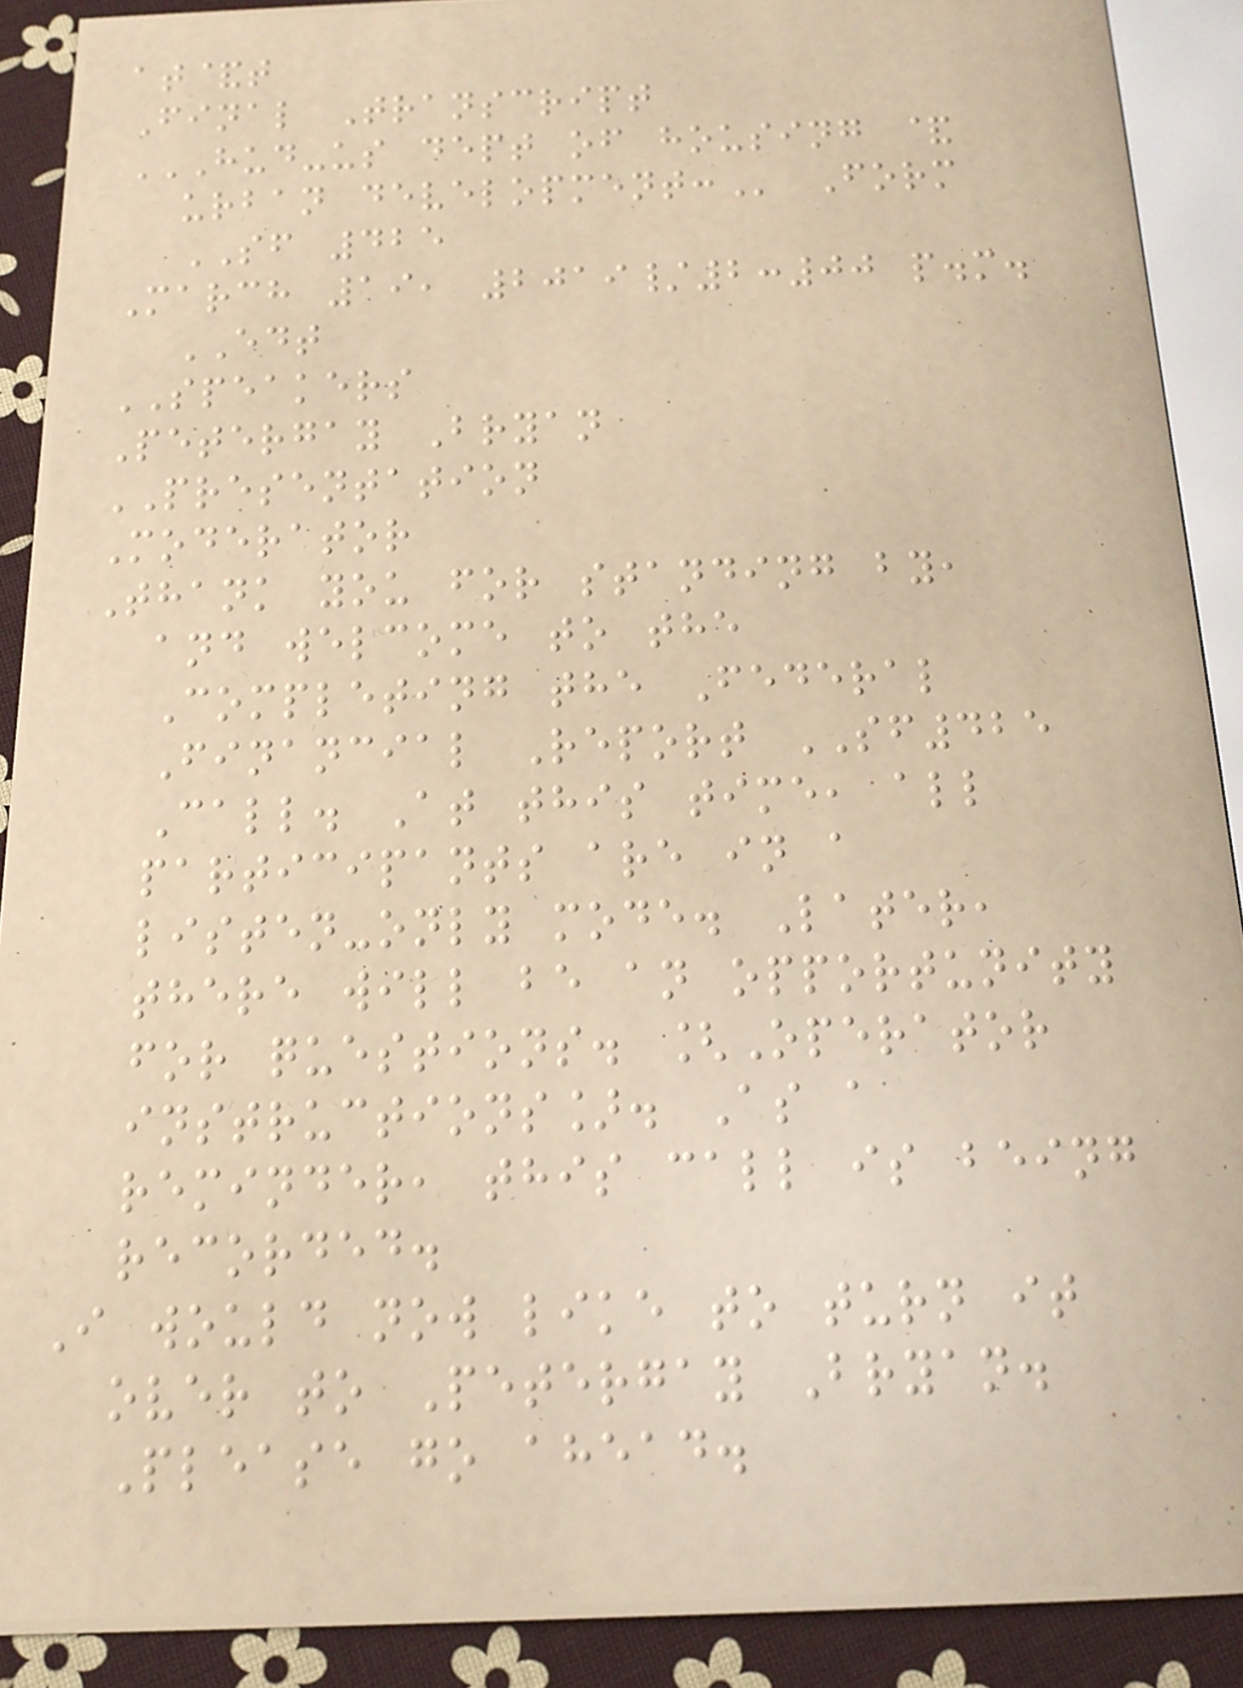at&t
Final Transcript
HUD-US DEPT OF HOUSING &
URBAN DEVELOPMENT: Form
SF 425
March 19, 2019/2:00 p.m.
EDT
SPEAKERS
Petergay Bryan
PRESENTATION
Moderator
Thank you for standing by,
and welcome to the
Completing the Federal
Financial Report SF425
Call. At this time, all
participants are in a
listen-only mode. Later,
there will be an opportunity
for questions. [Operator
instructions]. As a
reminder, this call is being
recorded.
I would now like to turn it
over to Petergay Bryan.
Please go ahead.
